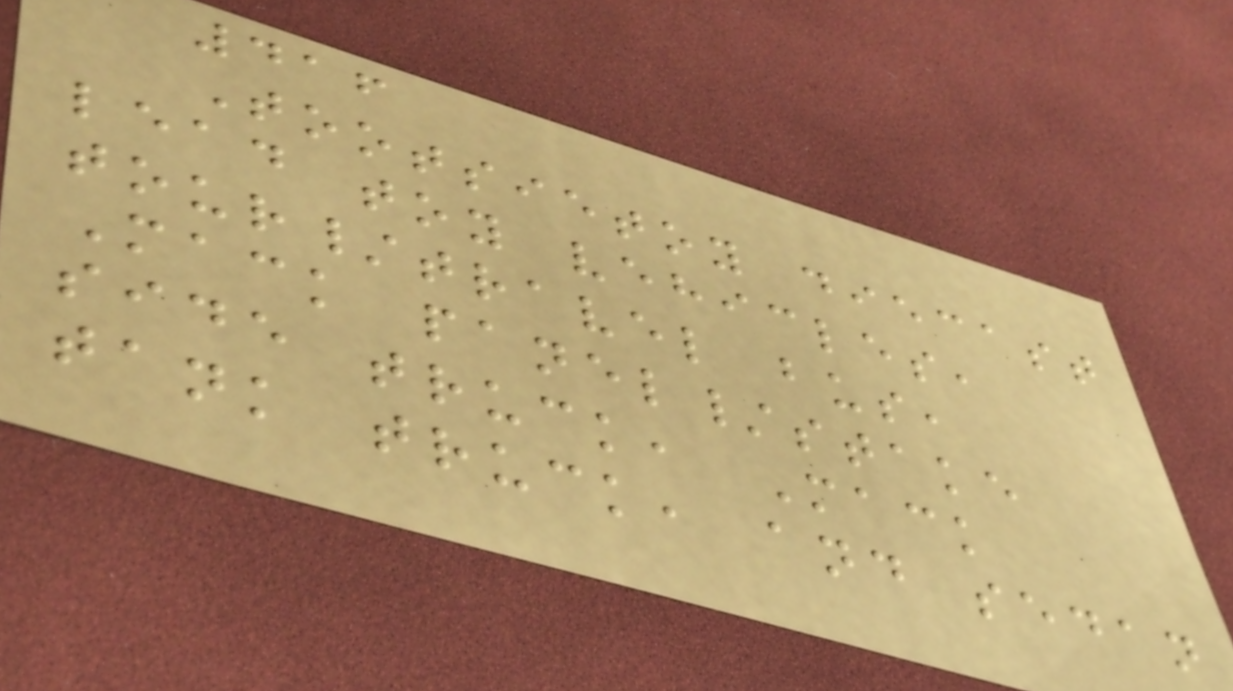416
Tootsietoy diecast
lead toy vehicles,
tour/travel bus,
Mack panel/stake
side truck, Mack
tank truck, and sedan
